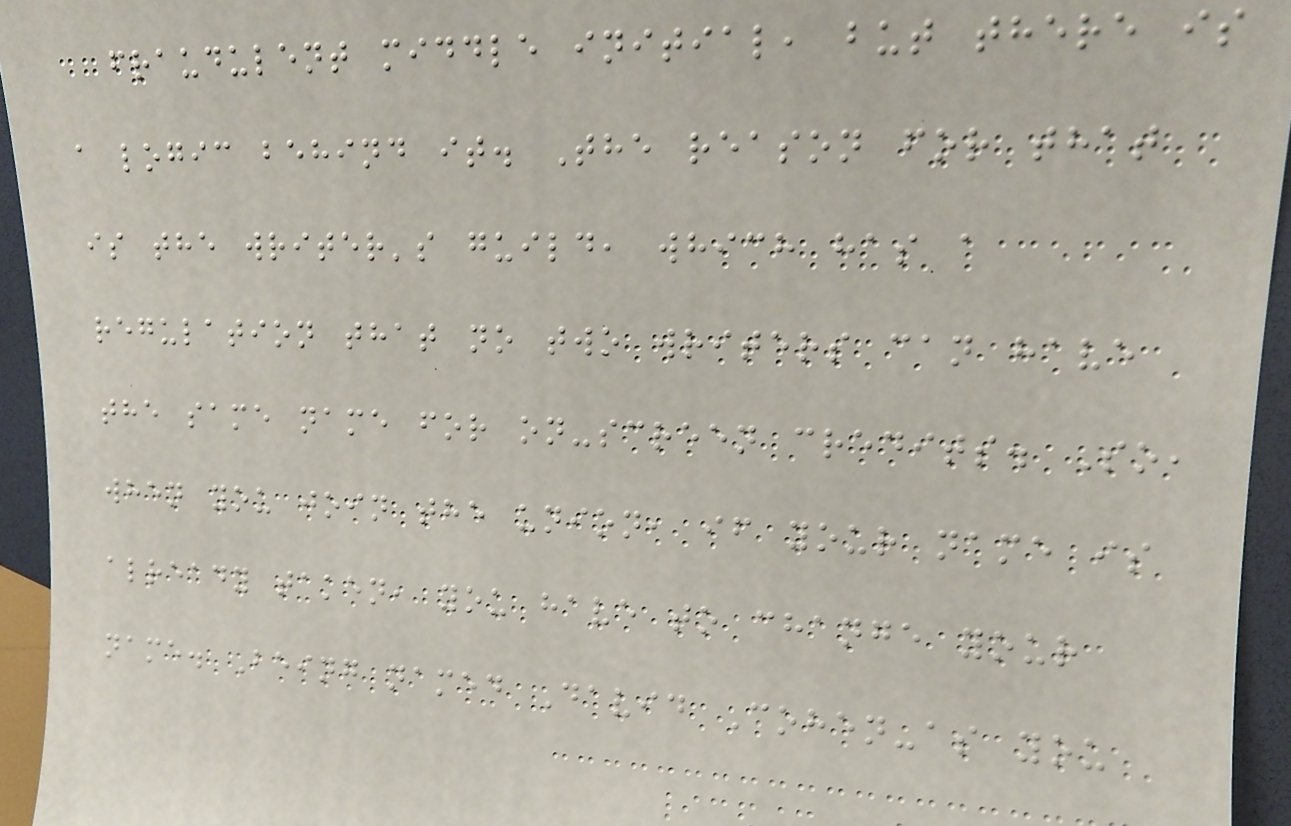fraudulent middle initial, but there is
a logic behind it. The reason for that
is the writer's guild, which has a
regulation that no two writers can have
the same name for on-screen credits. So,
when you join the union, if your name is
already taken, you have to change your
name. Being named David Cohen-as you
